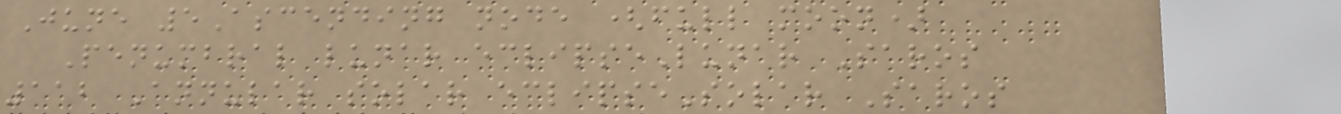June 5Ascending node (full moon)
Penumbral lunar eclipseLunar Saros
112 Annular solar eclipseSolar Saros
